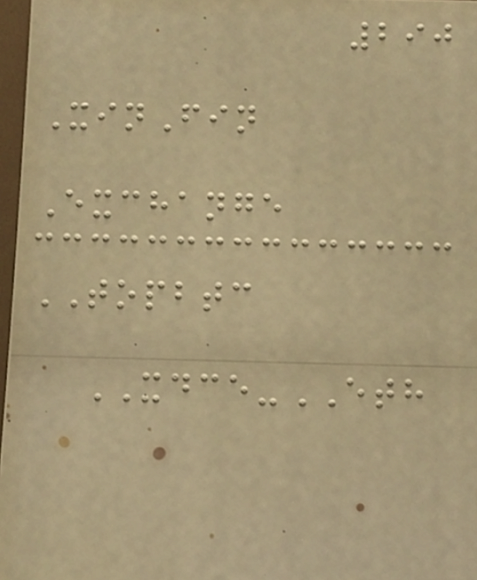290
XinFin
Exchange
TOPBTC
XDCE-ETH
